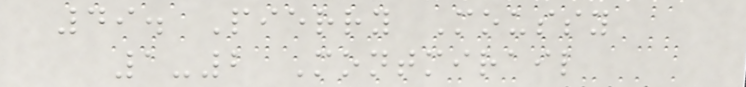49. Pierry Moussy
1-2 Montmirail
